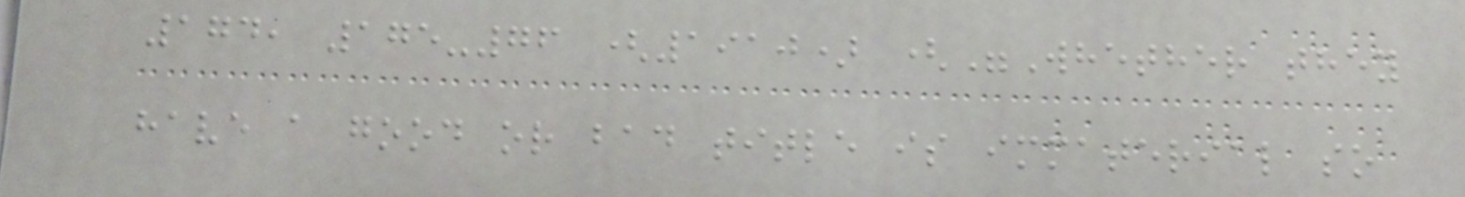174, 175-76 (1910) ("Whether they
have a good or bad title is immaterial so
